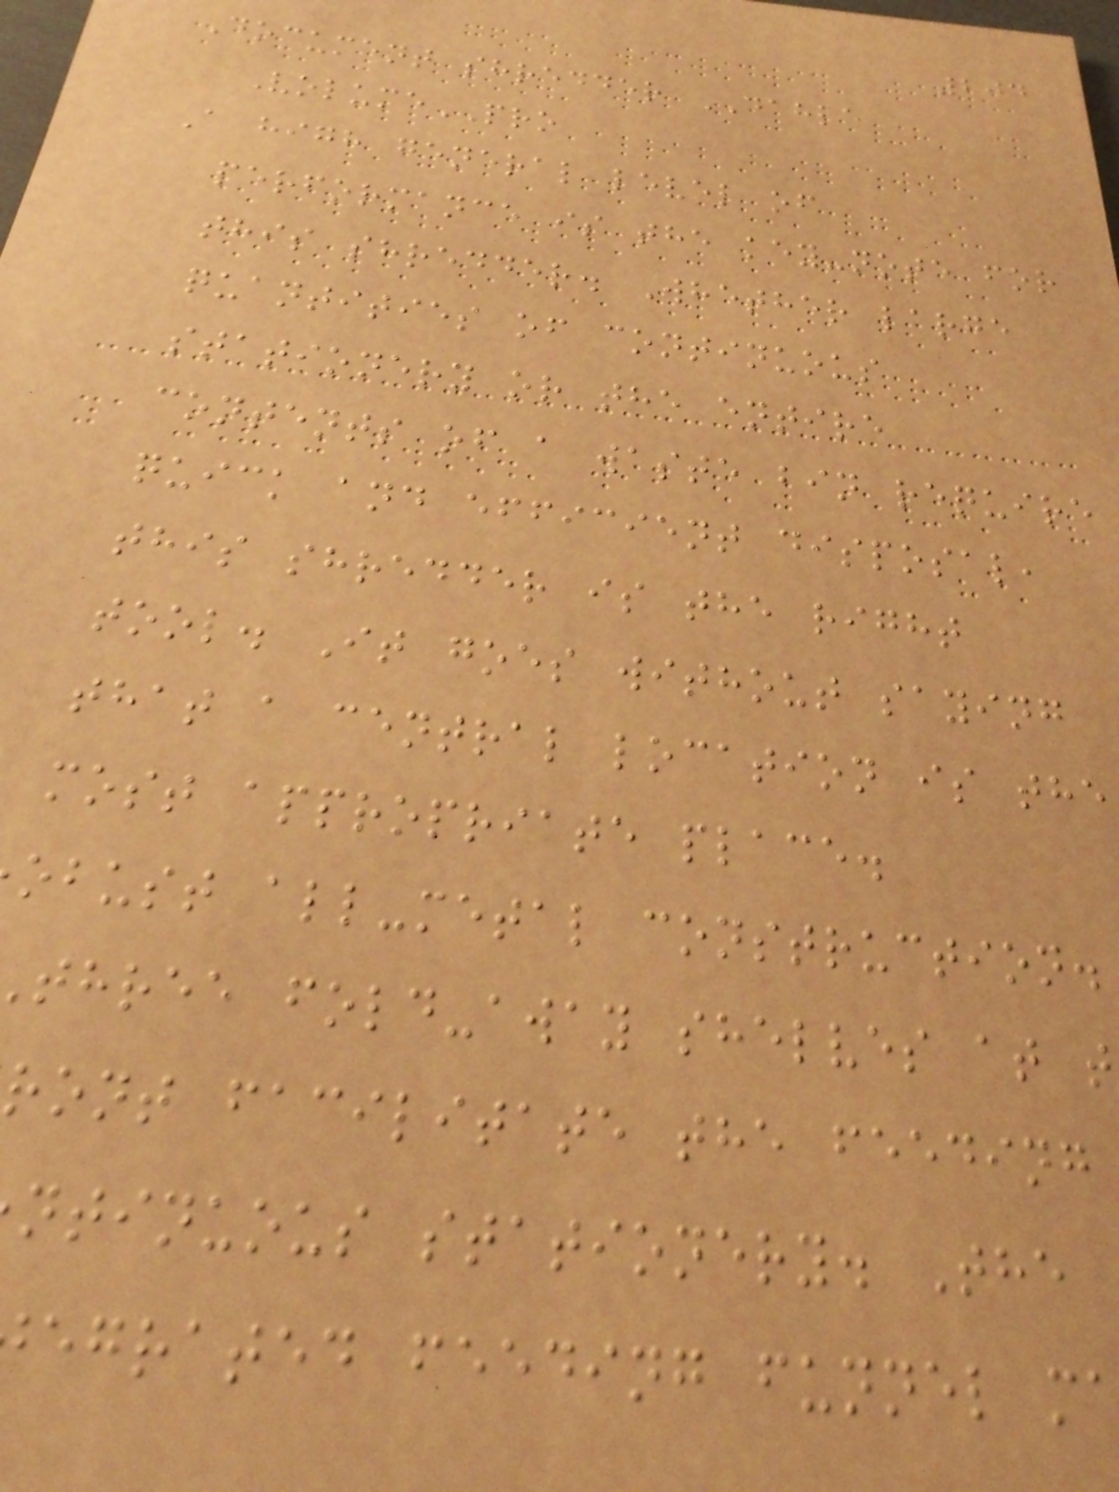204
Document shredder DAHLE
VolumePRO
A high general level of
performance is the key-note for
this shredder. Whether large
quantities of continuous
stationery or the entire
contents of a waste bin require
quick and efficient disposal,
this shredder is the right
tool. It goes without saying
that a central location is the
most appropriate place.
obust all-metal construction.
three fold-away shelves at t
ront facilitate the feeding
ntinuous stationery. The
egrated feeding funnel m
